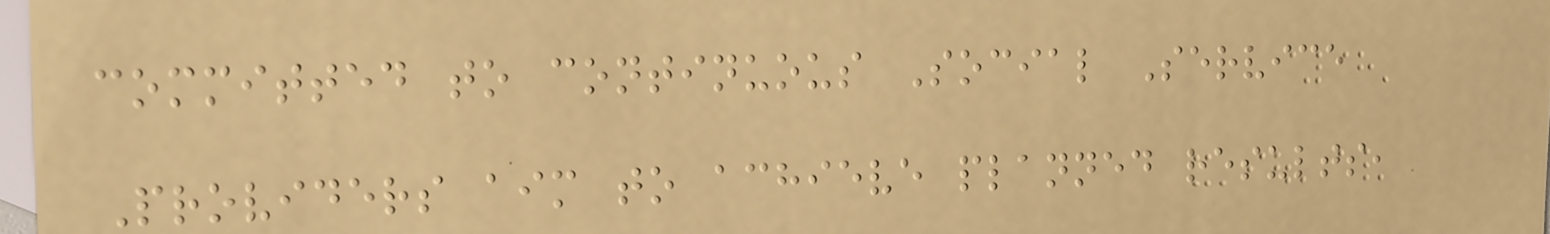committed to continuous Social Service
Providers aim to achieve planned results,
